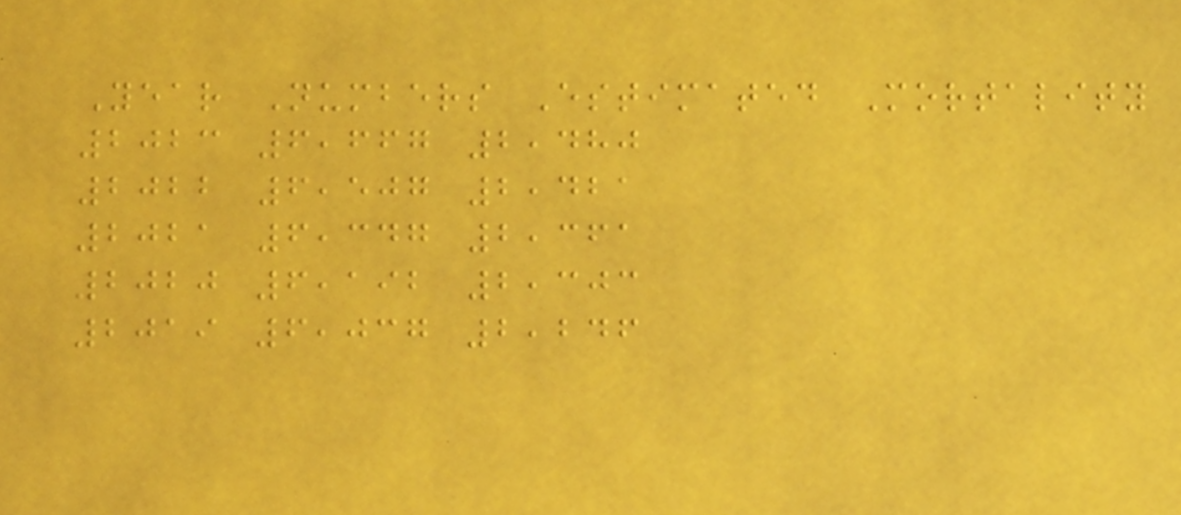Year Numbers Estimated Mortality
2023 6,667 2,480
2022 6,507 2,421
2021 6,347 2,361
2020 6,192 2,303
2019 6,037 2,246
